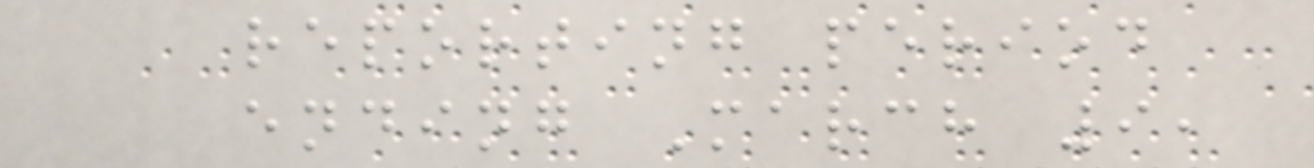reporting period
ending March 9,
